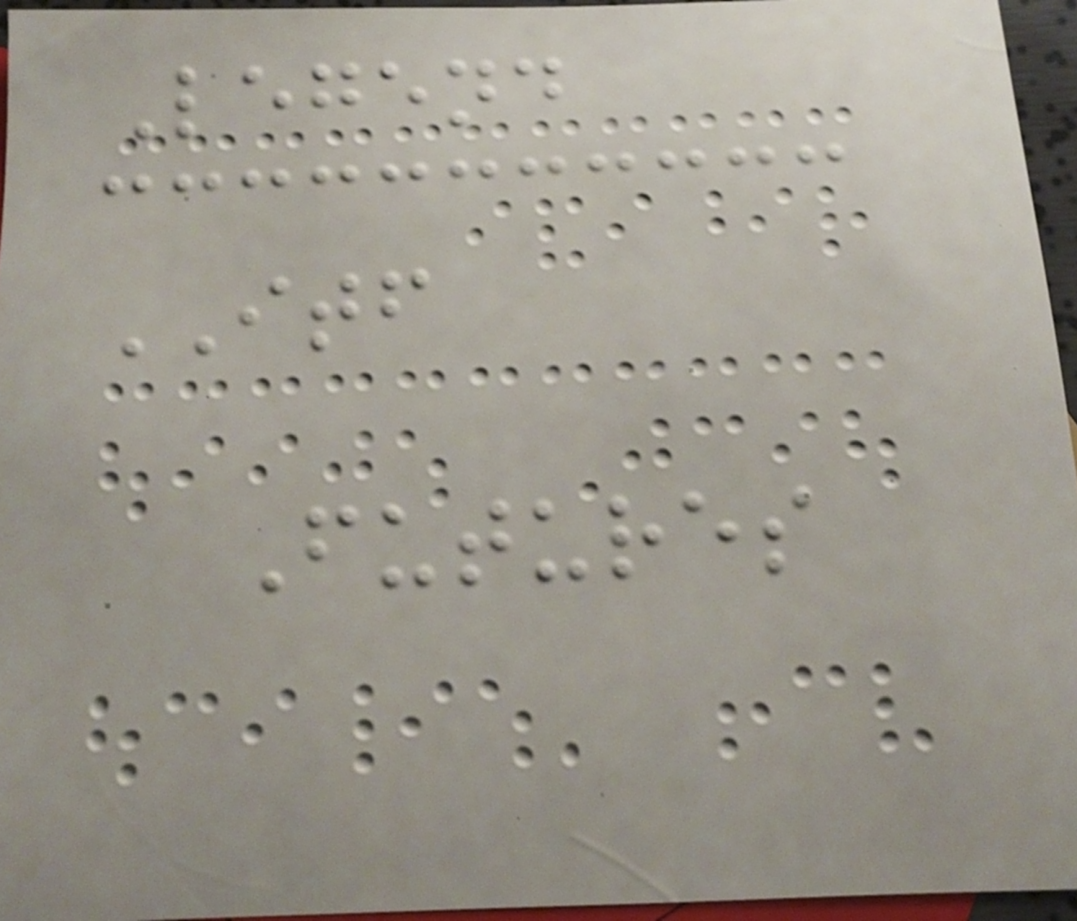Legend
ITF
Futures
